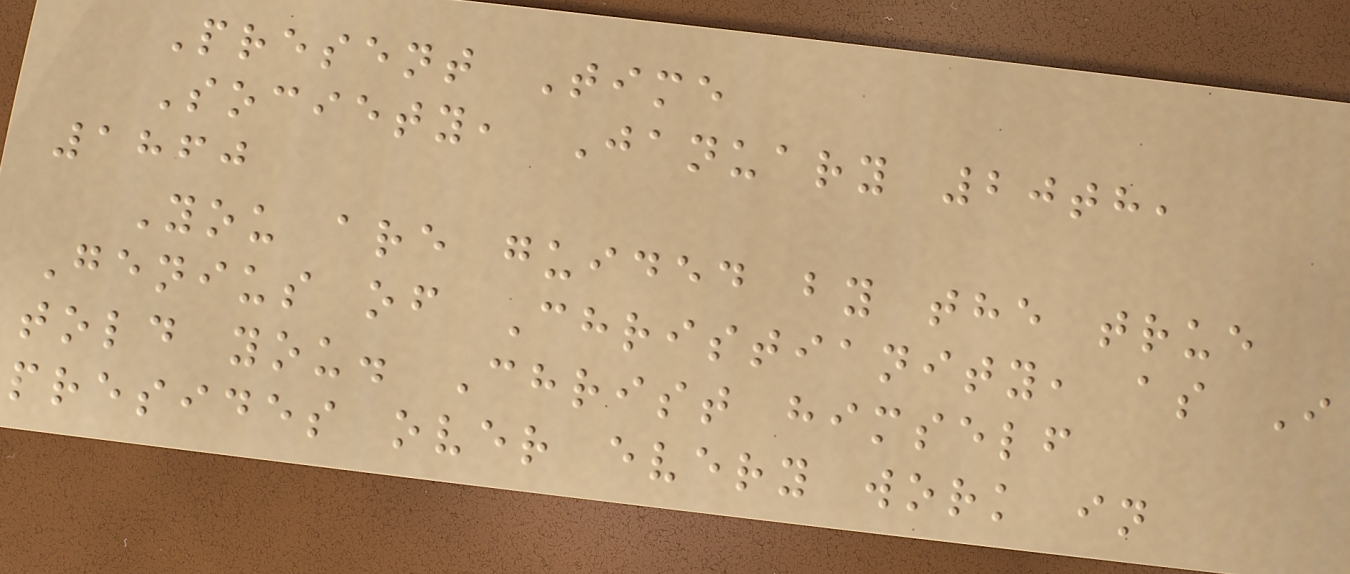Present Time
Society, January 20th,
1860
You are guided by the true
Genius of Christianity, as I
told you. Christ himself
presides over every work in
